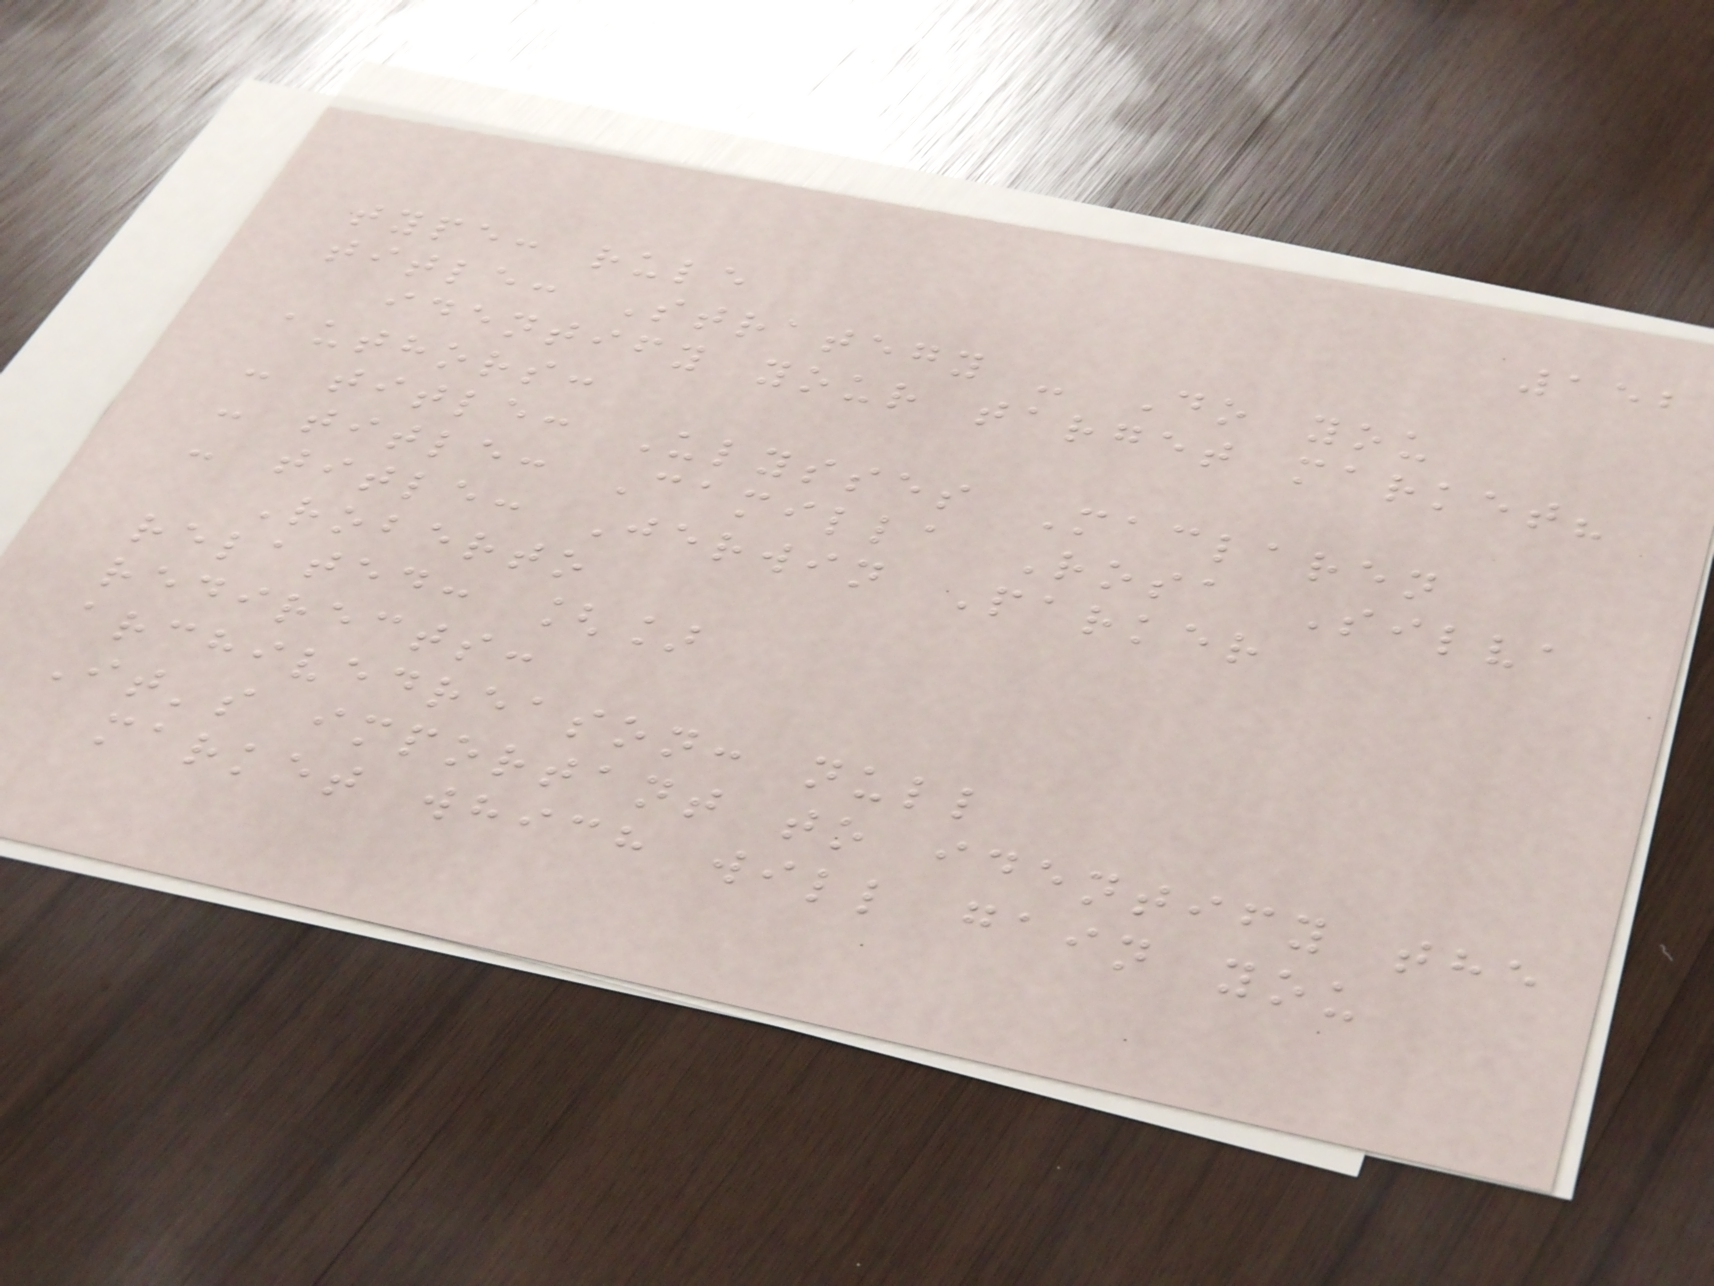152
type: rule
title: Strategy - Do you
identify your target market?
authors:
- title: Ulysses Maclaren
- title: Camilla Rosa Silva
- title: Jerwin Parker
Roberto
related: []
redirects:
archivedreason: null
It's important to identify the
market which will gain you
